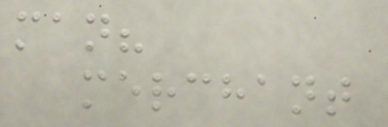man?
merchant
